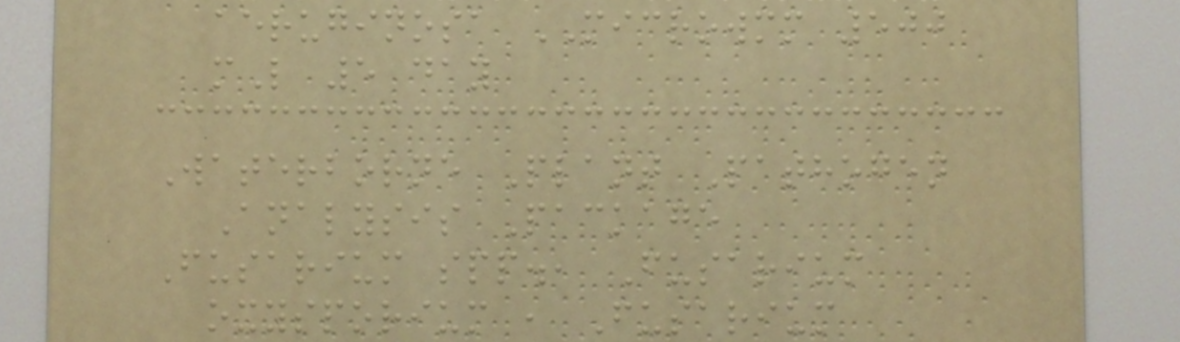aeruginosa MICROWMM 500
mL 5 day
Waterborne Plant Pathogen
Analysis Package
Fusarium spp., Fusarium
oxysporium , Fusarium
